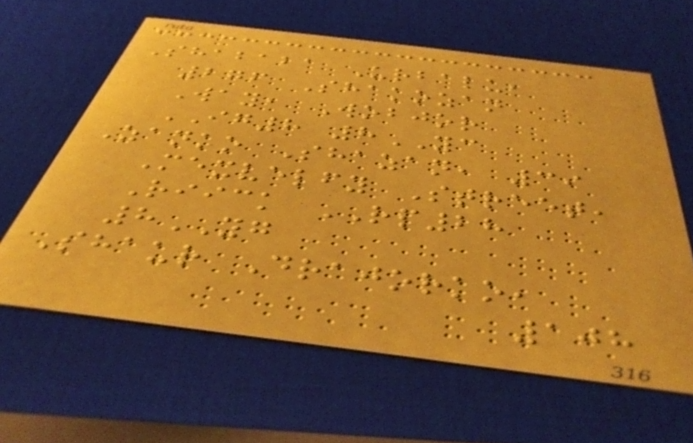Shababa Urbalu,
276 Shakozan
Way, Wobjor
IG8 8YC
Zanko Shazan, 39
Mexvelfy Street,
Riick RP28
8YG
Shaur Drajorko,
108
